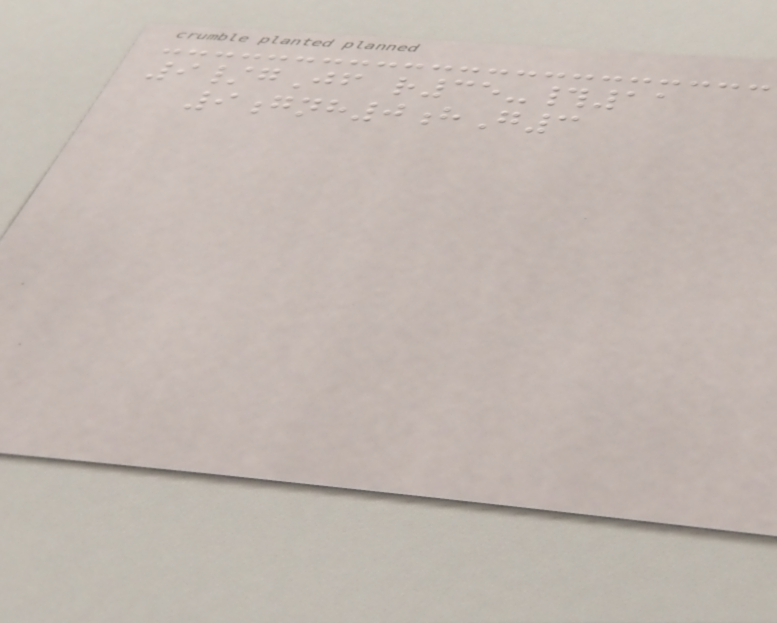9/gJf r35-#11
9gnh0hG3
